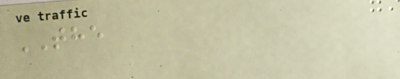THE
